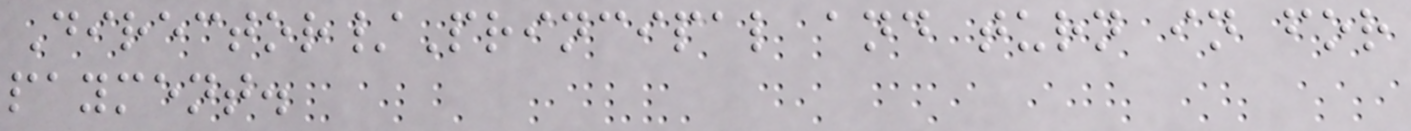Director/Principal and turn in for
payment.
